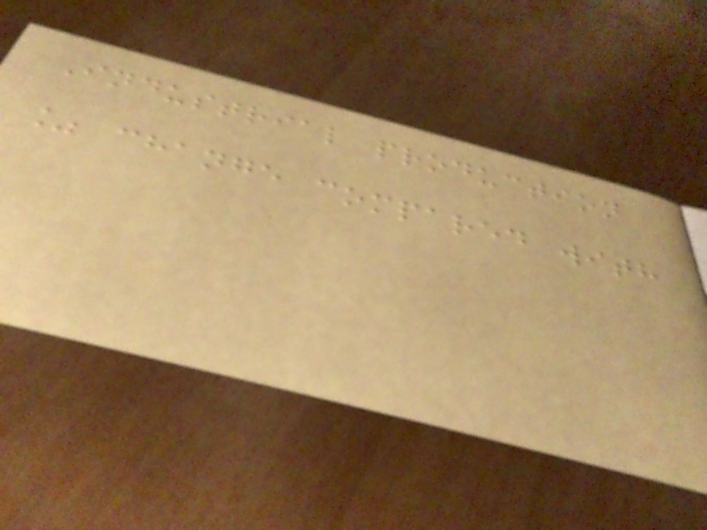Industrial production
% change compared with
